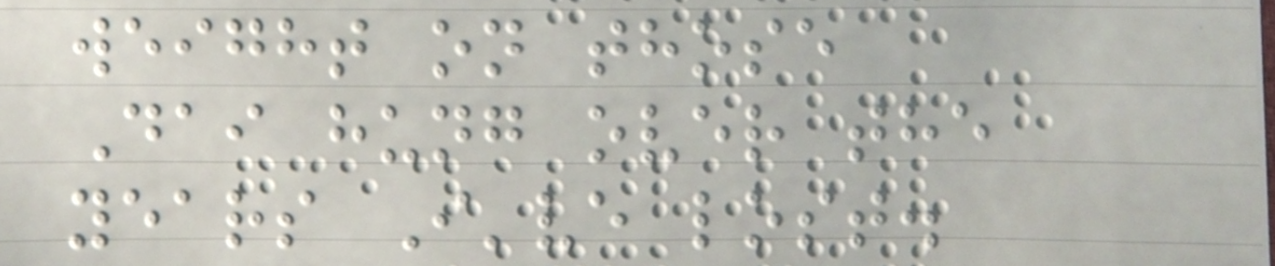weight on those
Dai hung over the
years I've lost.
